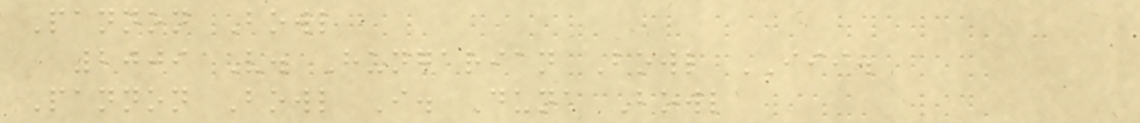Pannon Bowl
2009 V. Hungarian Bowl III.
Pannon Bowl I. Duna Bowl
